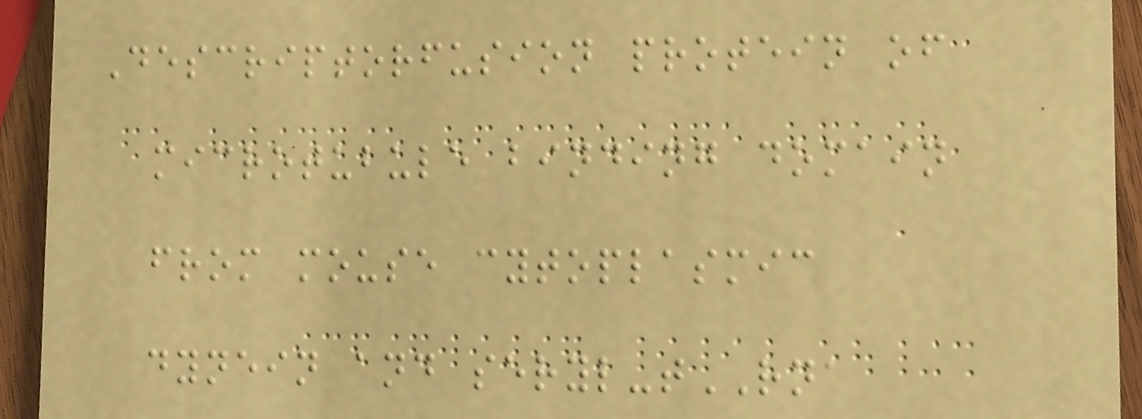Descriptorfusion protein of
microtubule binding domain
from mouse cytoplasmic
dynein and seryl-tRNA
